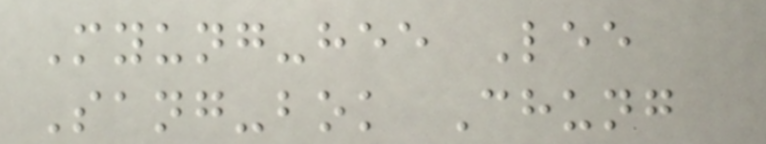Myung-hee Lee
Sang-bok Chung
